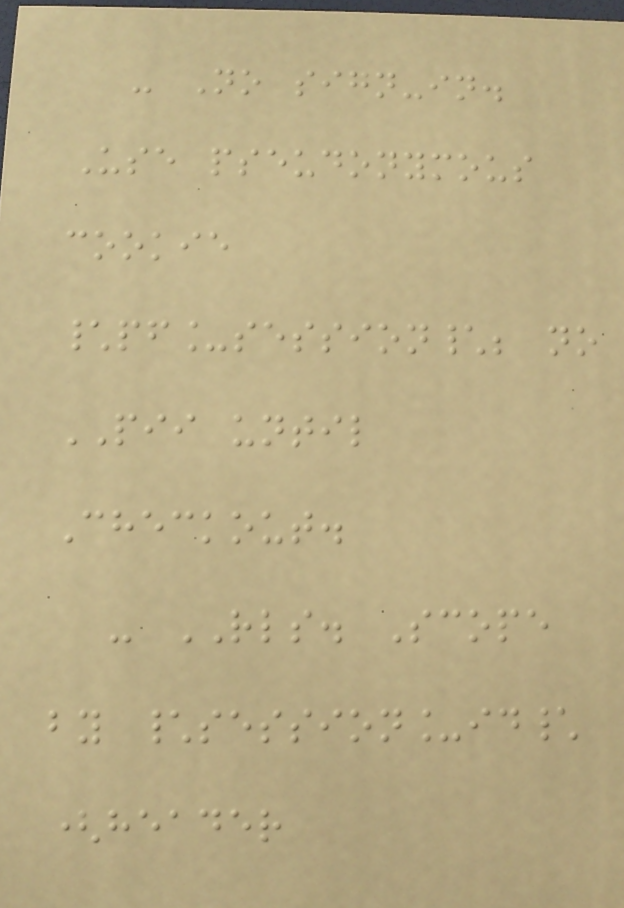- No sign-in.
Use pseudonymous
cookie
\pf_session\; no
PII until
Checkout.
- RLS. Scope
by \session_id\
(header
